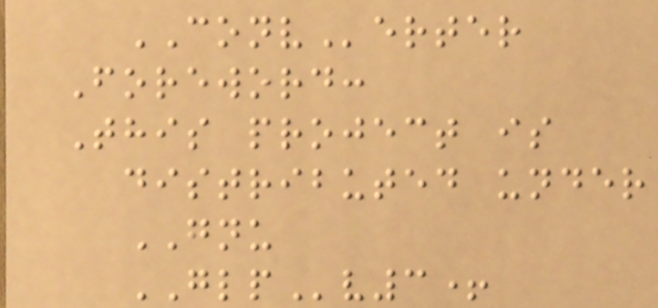CONVerter
Foreword:
This project is
distributed under
GNU
GLPv3+
